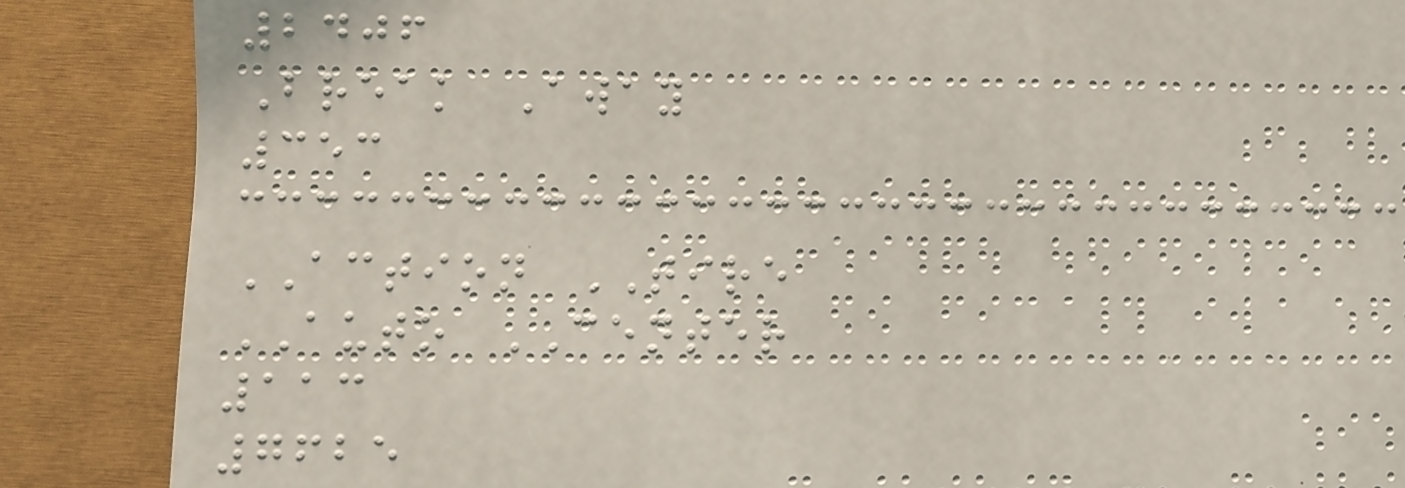2406
Break Away
353
ACTION TIRE
AUTO CENTER
113
7625
